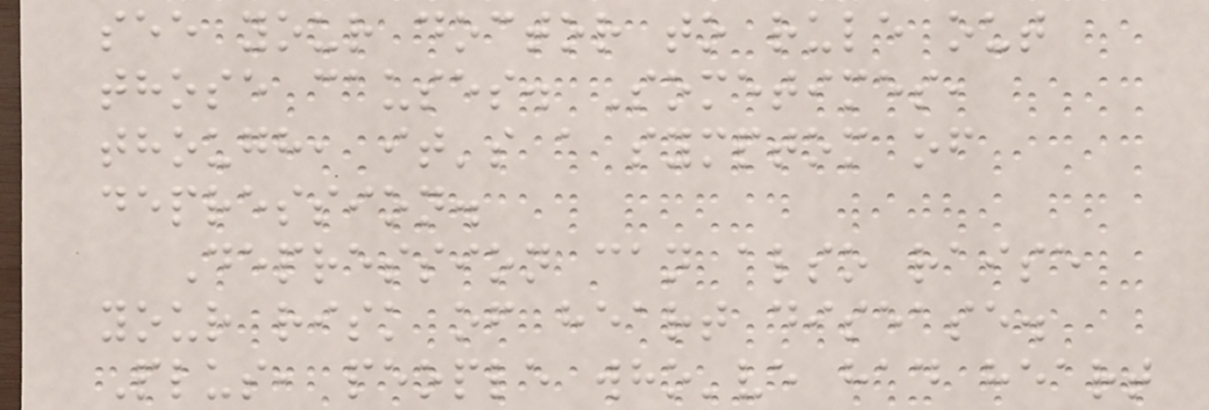see your doctor to rule out
those causes. Sometimes,
though, it's a symptom of
depression.
Depression can also raise
your risk of heart disease.
Plus, people who've had heart
